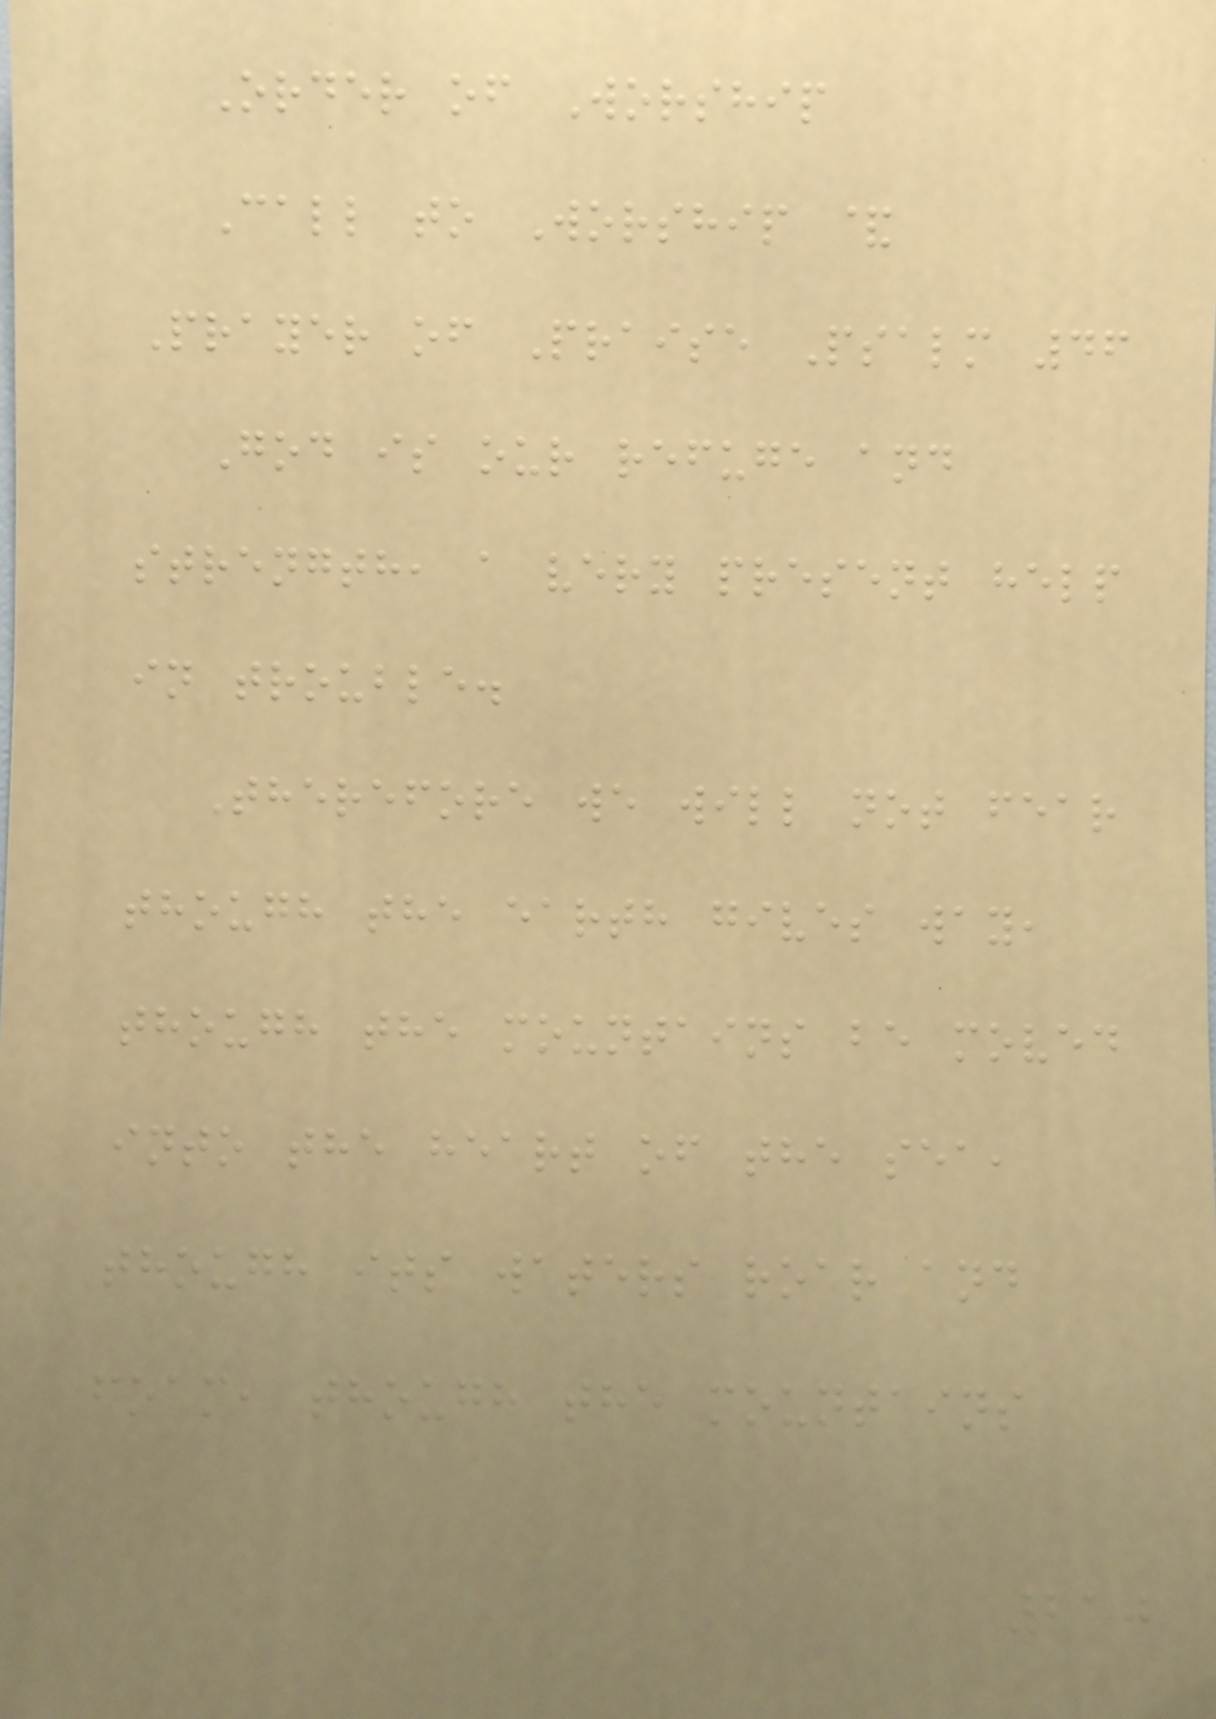Order of Worship
Call to Worship &
Prayer of Praise Psalm 46
God is our refuge and
strength, a very present help
in trouble.
Therefore we will not fear
though the earth gives way,
though the mountains be moved
into the heart of the sea,
though its waters roar and
foam, though the mountains
210
